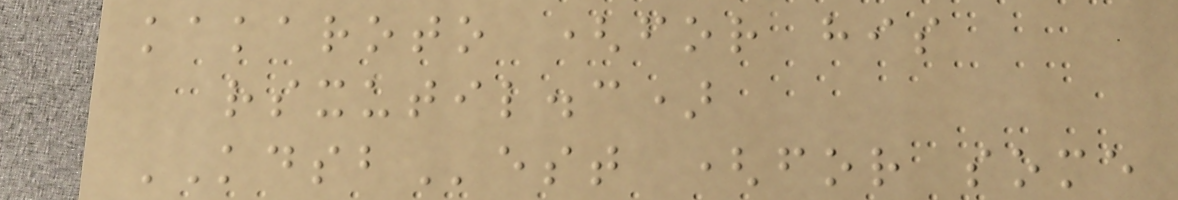kakaroto (for his
rsxutil.c)
KDSBest (for some
